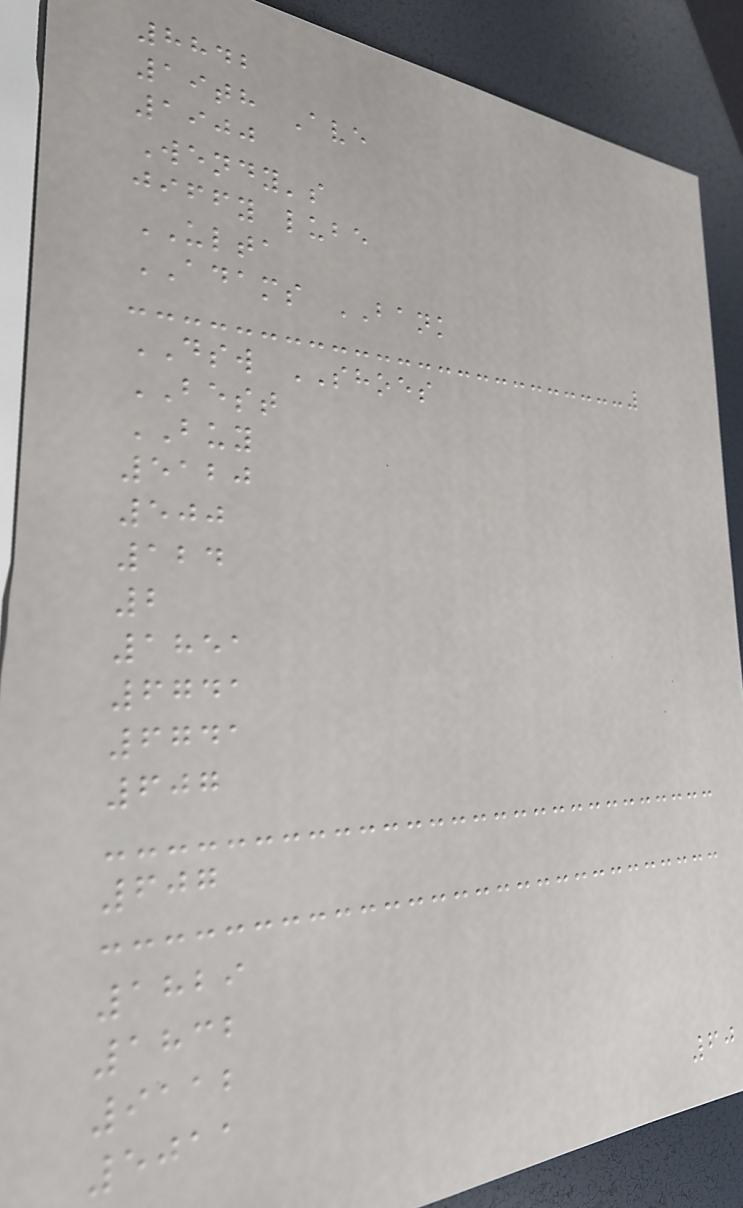8842
19th Ave
1900
Wendy's
jiffy lube
ULTA
ADAMS BANK
DSW SHOES
BEST
BUY
5120
500
124
2
1851
6741
6741
607
607
1829
1832
9112
5011
60
